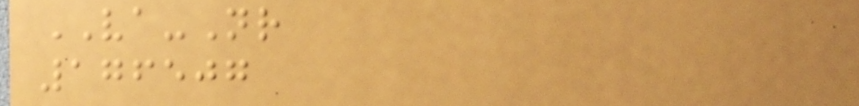VA-Nr
176507
